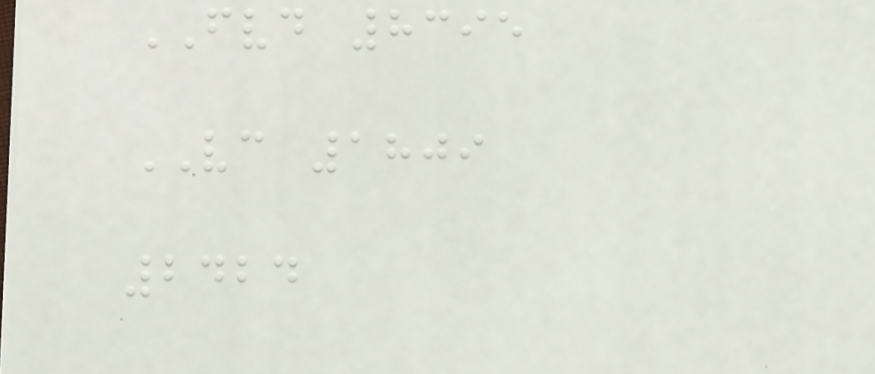FVD 8395
VC 1809
2424
